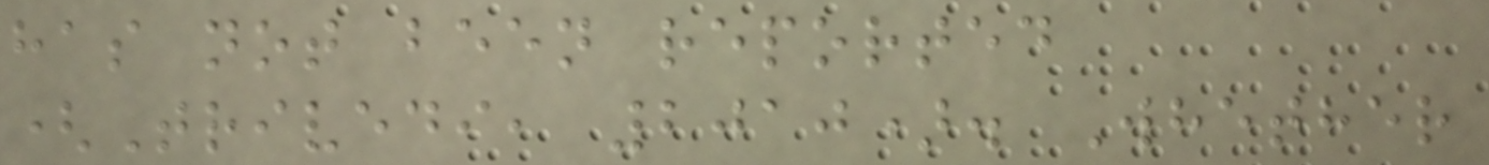has not been reported
(Trivedi, 2010). Whether
